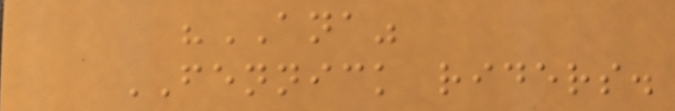"ANA"
FENNICK riders.
